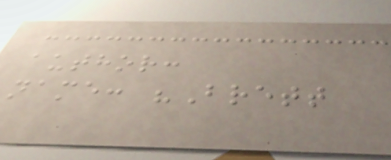author:
name: "Brett
